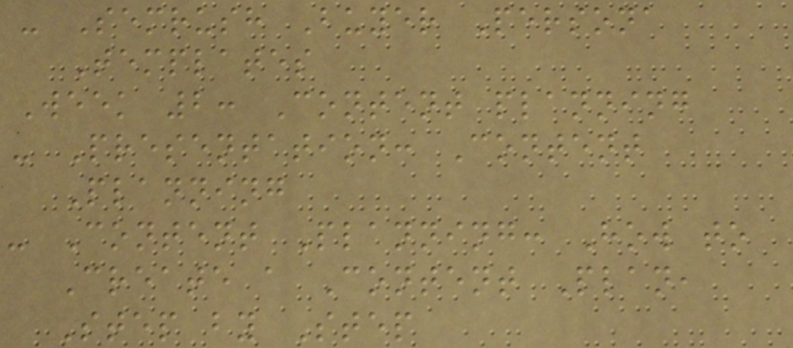- Semrush Buyer Persona
Templates
Week 2: Content planning
- Presentation: Content
Planning
- Content Planning: How to
Create a Content Plan,
Step by Step
